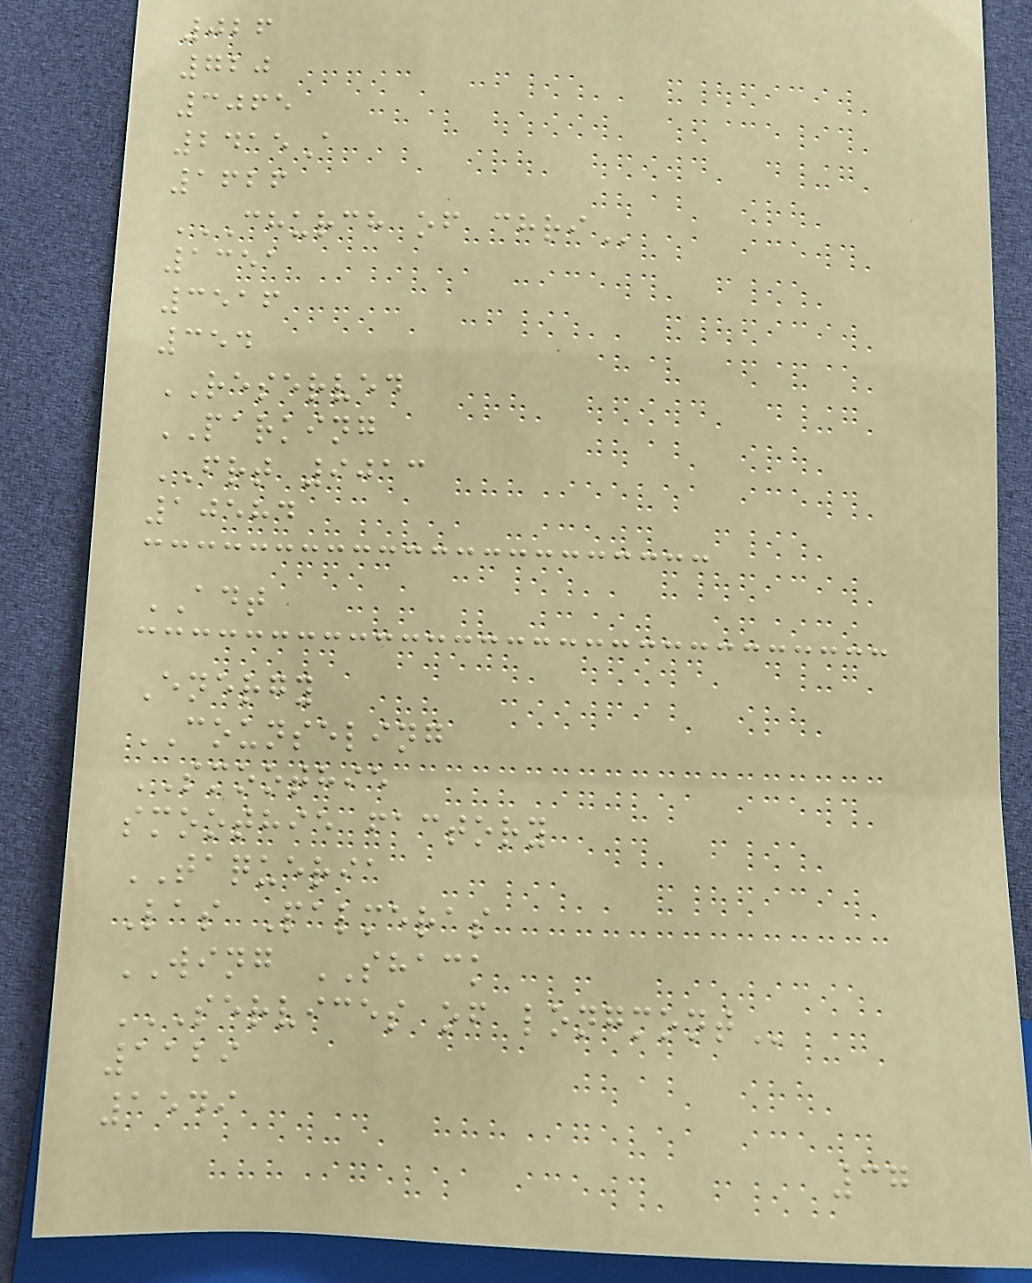026
720
3065
2415A
1626
CHURCH OF CHRI
1351
3516
354
RESERVED
PARKING
FRT 9013
10584
ADT
Energy
COUNSELING
SMOOTHIE
smoothie factory
TAQUERIA
Las Palmeras
WING SHACK
SERVICES OF LONGMONT
1129
1549
37
